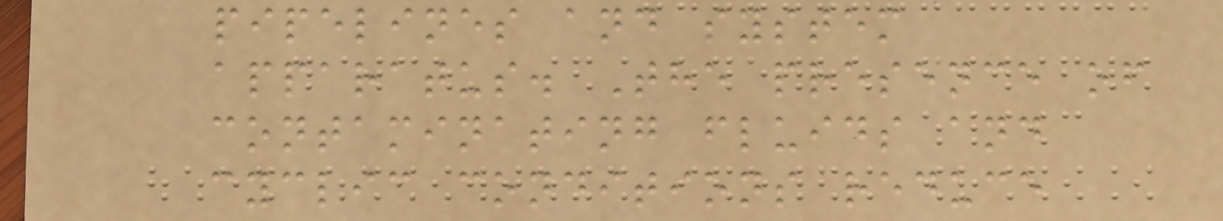pipelines and system
apparatus. The presence of
contaminating fluids and
cyclic conditions reduce
